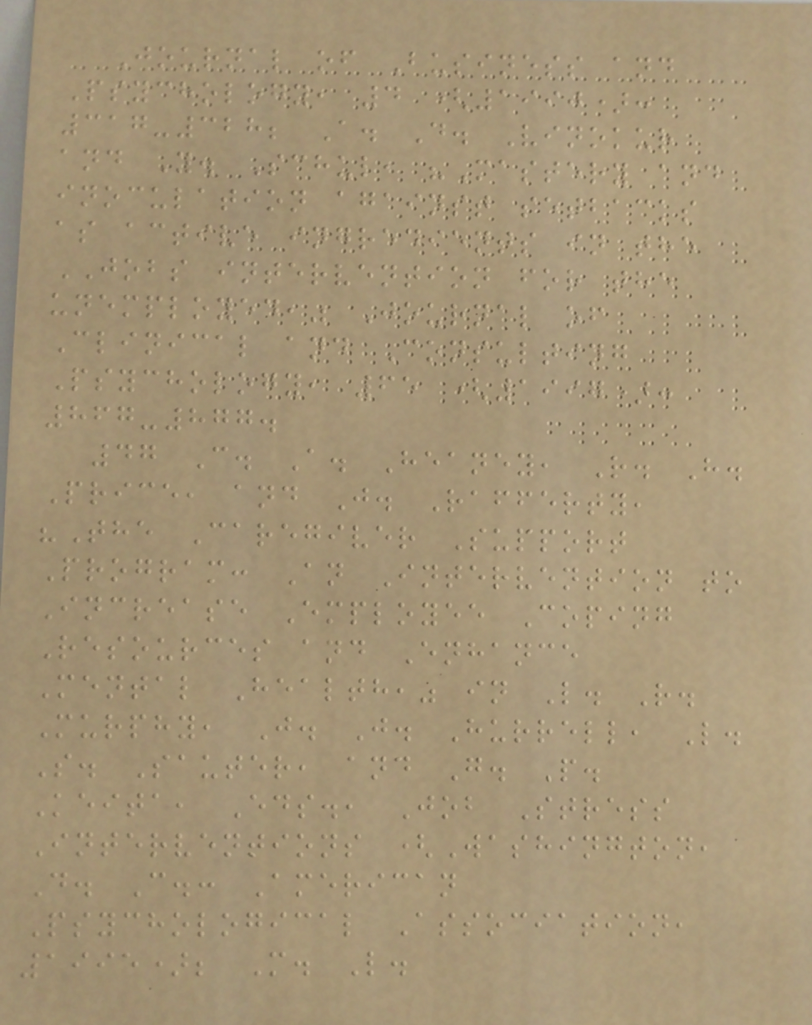Journal of Business and
Psychology, 4 (1990):
317-328; A. D. Vinokur
and Y. Schul, "Mastery and
inoculation against setbacks
as active ingredients in the
JOBS intervention for the
unemployed," Journal of
Clinical and Consulting
Psychology, 65 (1997):
867-877.
47 C. A. Heaney, R. H.
Price, and J. Rafferty,
"The Caregiver Support
Program: An Intervention to
Increase Employee Coping
Resources and Enhance
Mental Health," in L. R.
Murphy, J. J. Hurrell, L.
S. Sauter, and G. P.
Keita, Eds., Job Stress
Interventions (Washington,
D. C.: American
Psychological Association,
1995); M. L.
